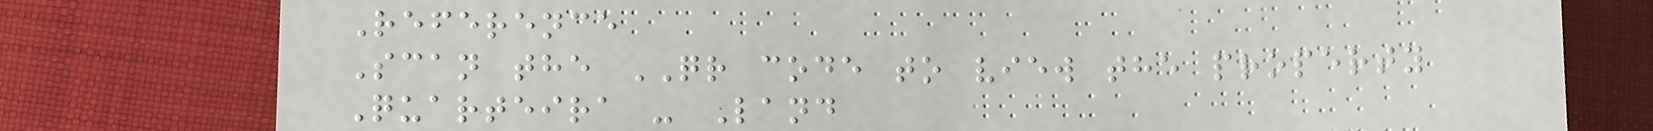Reference
Scan the QR code to view the property
Quarteira - Land
